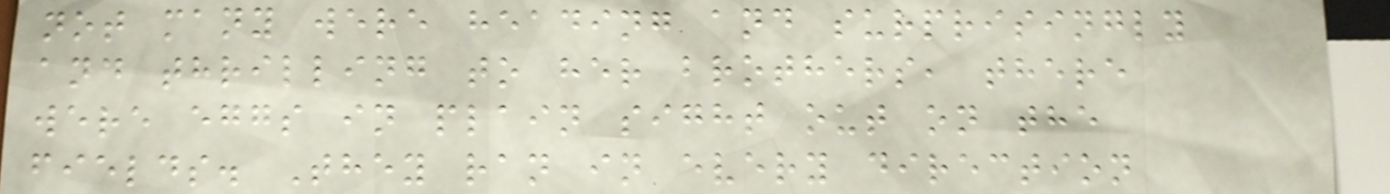not many were heading and surprisingly
and thrilling to her brothers, there
were eggs in plain sight out on the
fields. They ran in every direction
